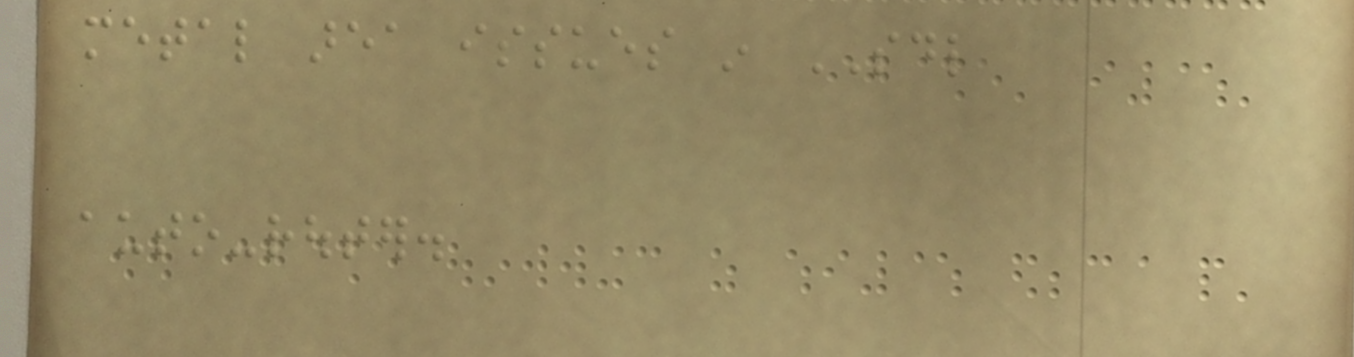metal area issues in SDL
auto-router.
